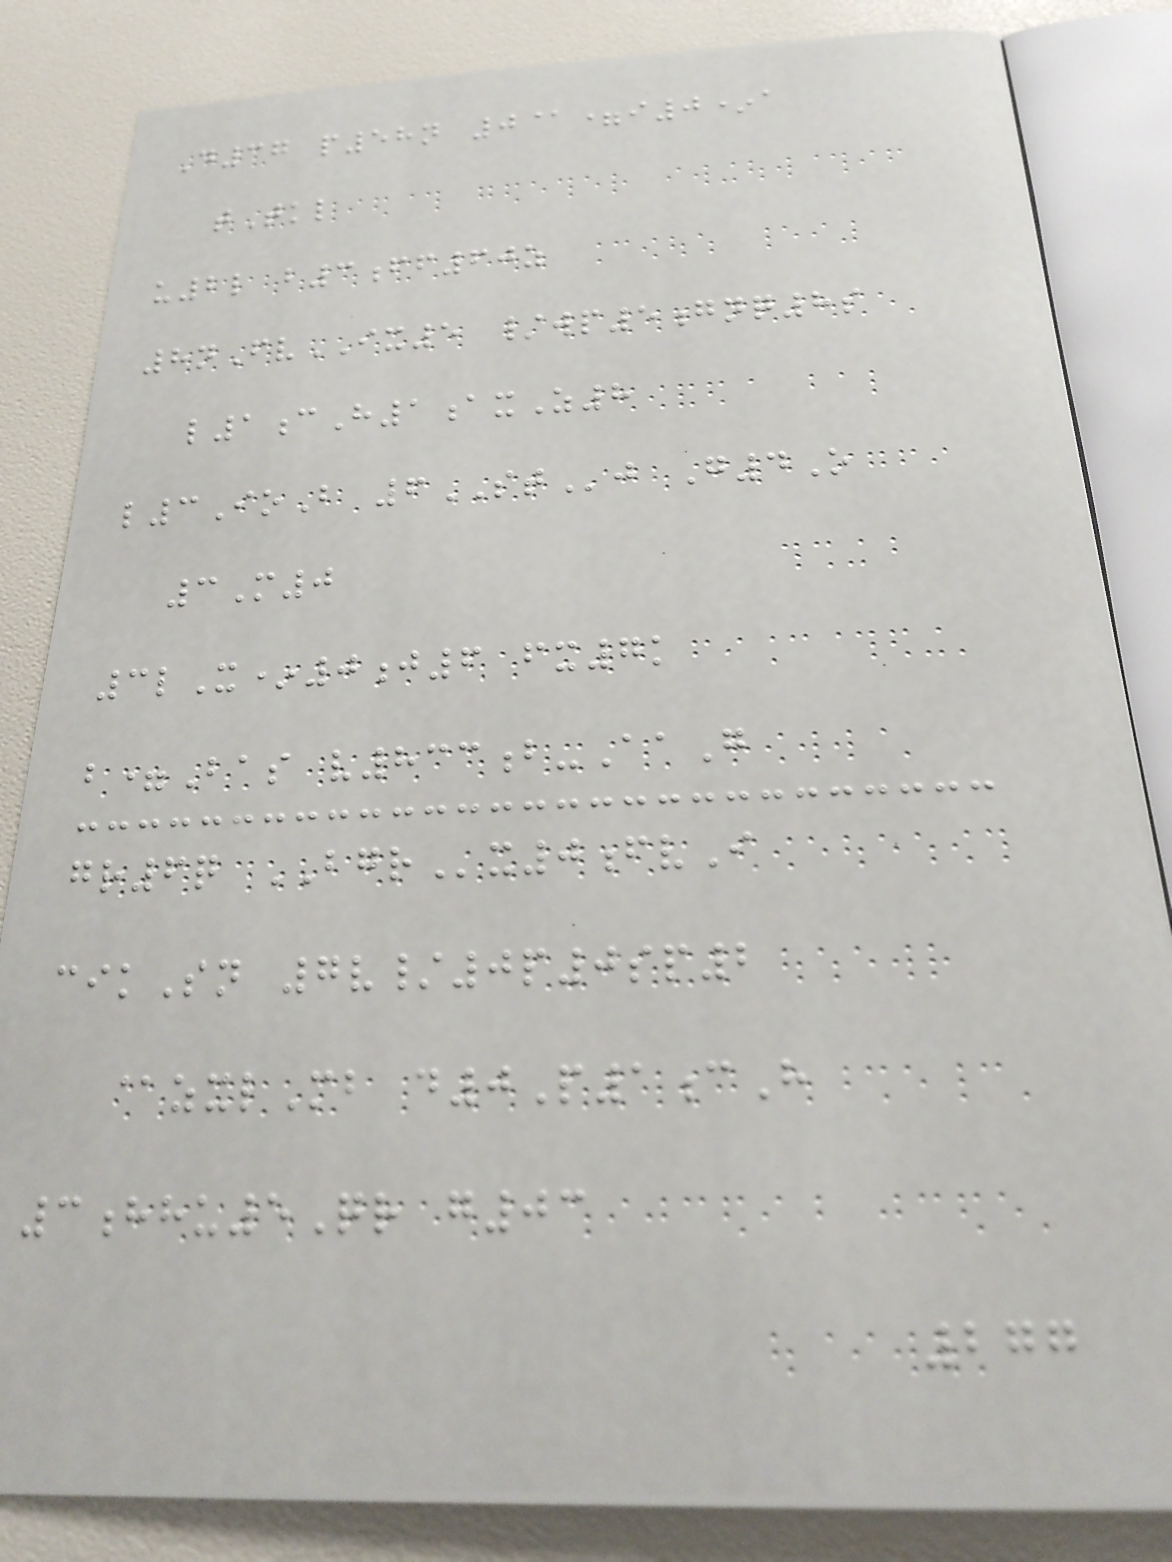D37 p58n 0@=i0*a
tTkl
u2l b3ff60z
8nFvIX5 /wp5gnq8s
l1cH1axZ8
l3IoB 6STj G4O
3M0
3lX*0j6 fx7k
b=Bas v833b-AaG
gr6q BGRx0fvI
cikSn 7v/0p0sp2
@zxlMb d0P1cH
3hhu5Qr g03
277
